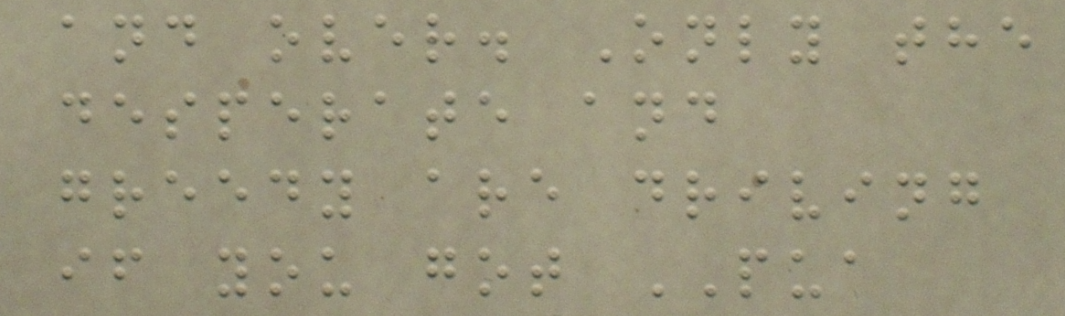and over. Only the
desperate and
greedy are driving
if you got PUA
